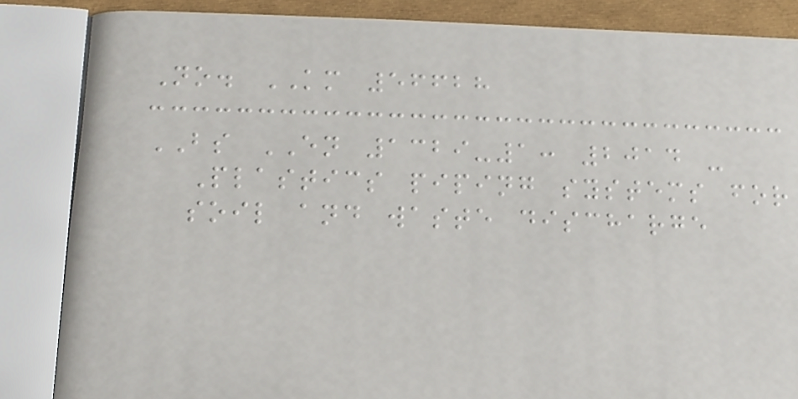No. KM 56628
BS EN 1329-1: 2014 -
Plastics piping systems for
soil and waste discharge
